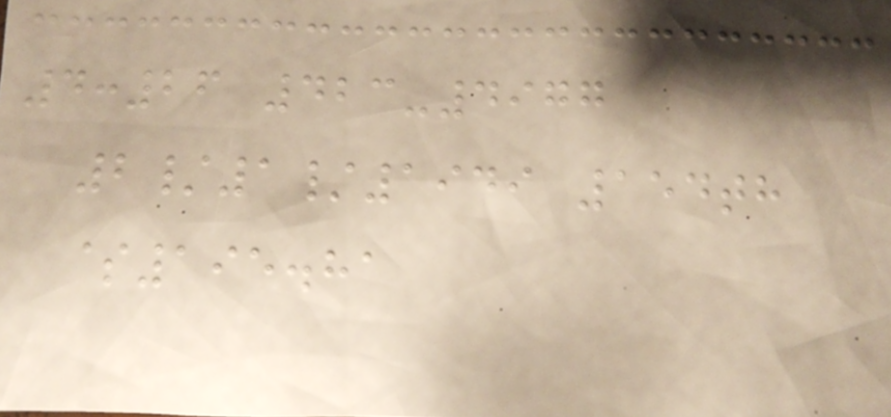4:26 423-4977
2/1/1949 154th
$195.81
